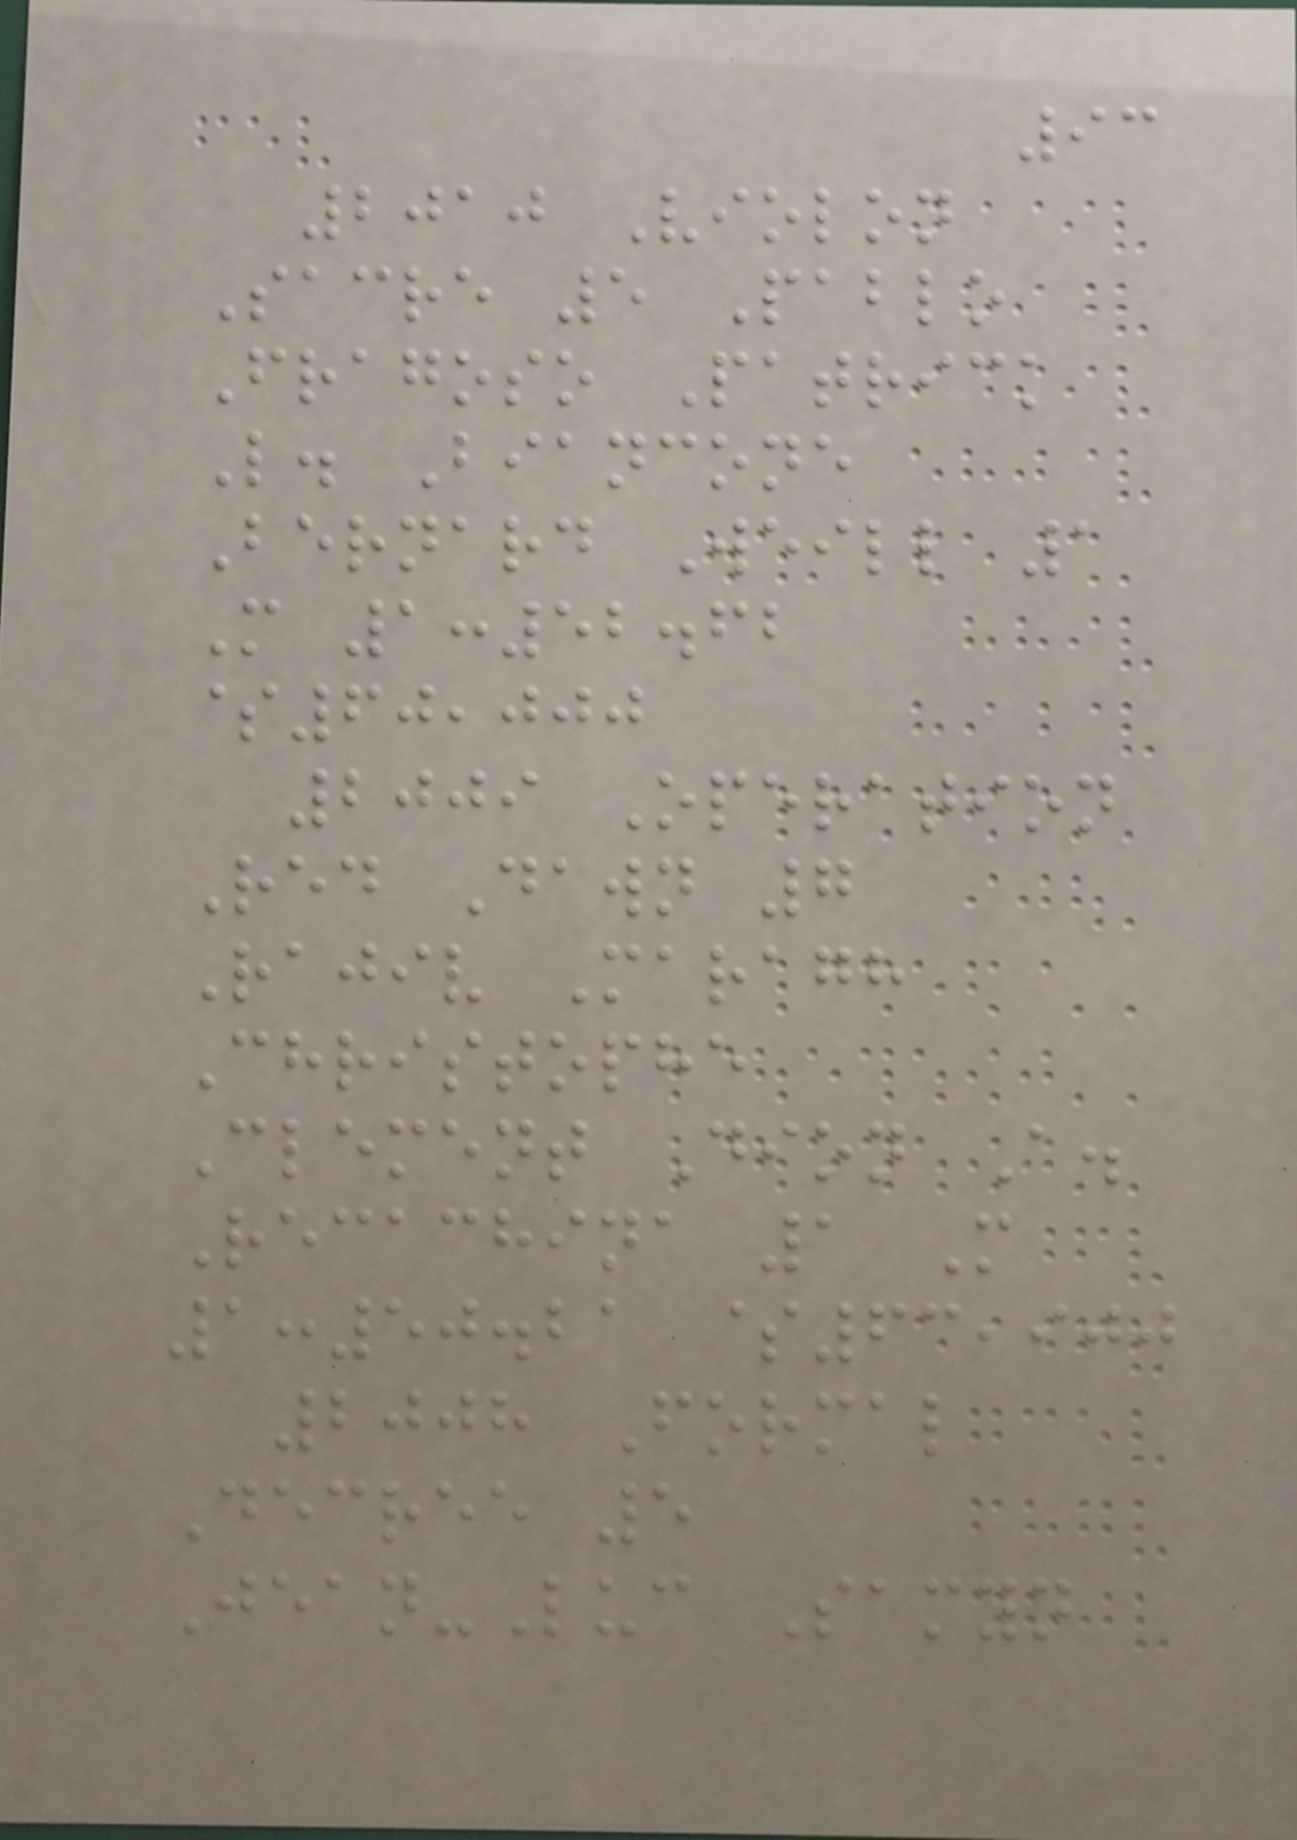93
2010 Violon
Sacre 5 Pablo
Fragoso Patrick
L. Biancone
Bernard Weill 1
M 1:52.62
$60,000
2009 Operation
Red Dawn 7
Rajiv Maragh
Christophe
Clement Dion A.
Recachina 1 M
1:50.21 $63,900
2008 Formal
Decree 5
Jean-Luc Samyn
